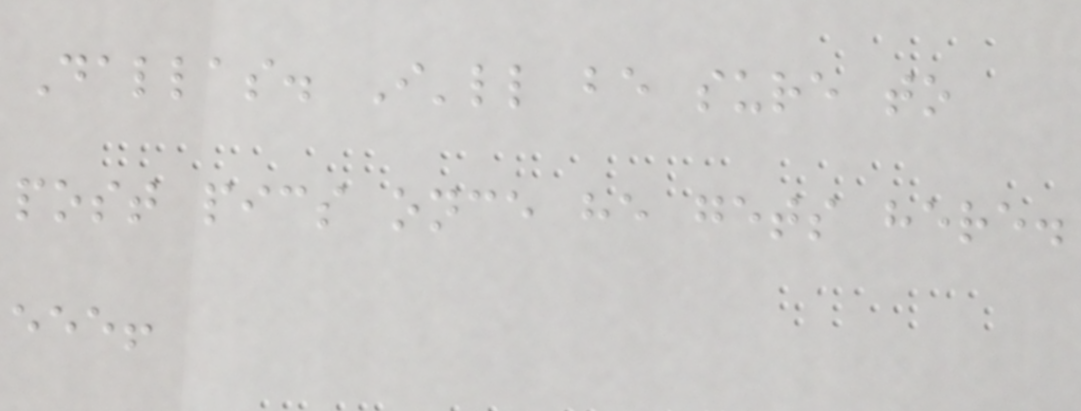Dallas. I'll be sure to
post pics once he gets here.
eee!
